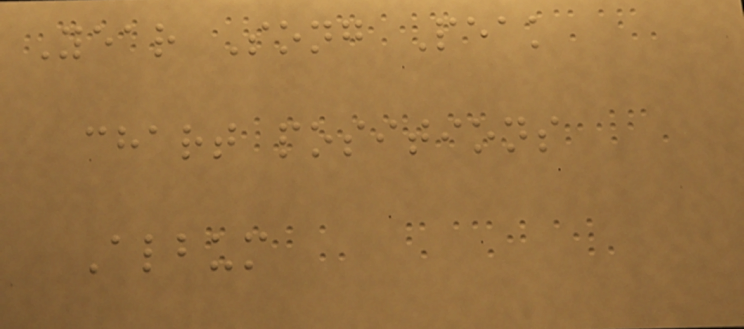Year Song Peak
chart positions
Album
